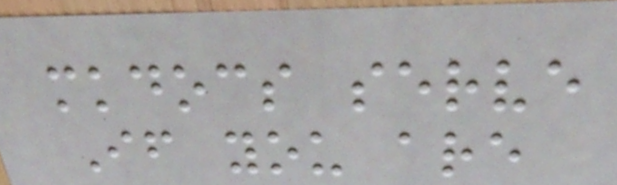mkdocs serve
If you are
